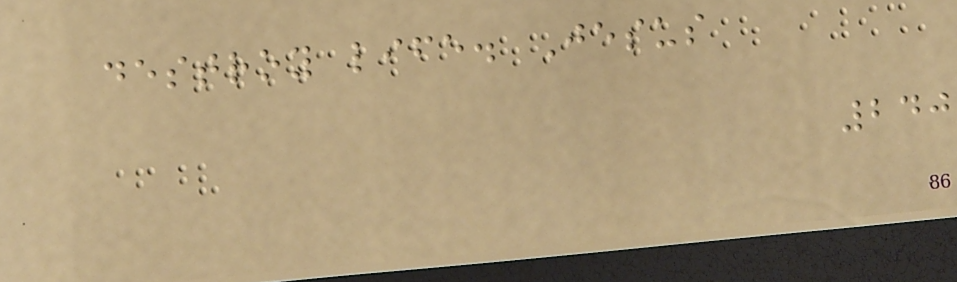destroy life. Jesus
240
